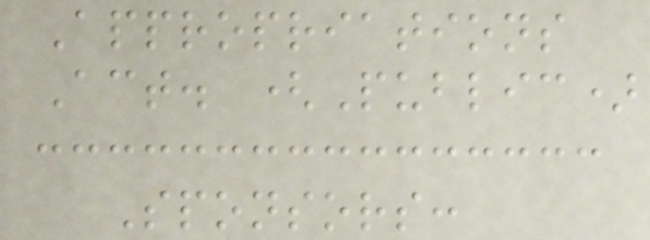Appropriations
Act. (Public)
Sponsors:
